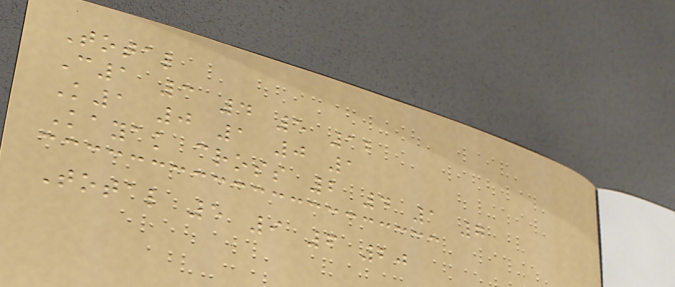Total
C1 3 4 5 12
K1 0 1 0 1
Kayak cross 2 4 1 7
Total 5 9 6 20
